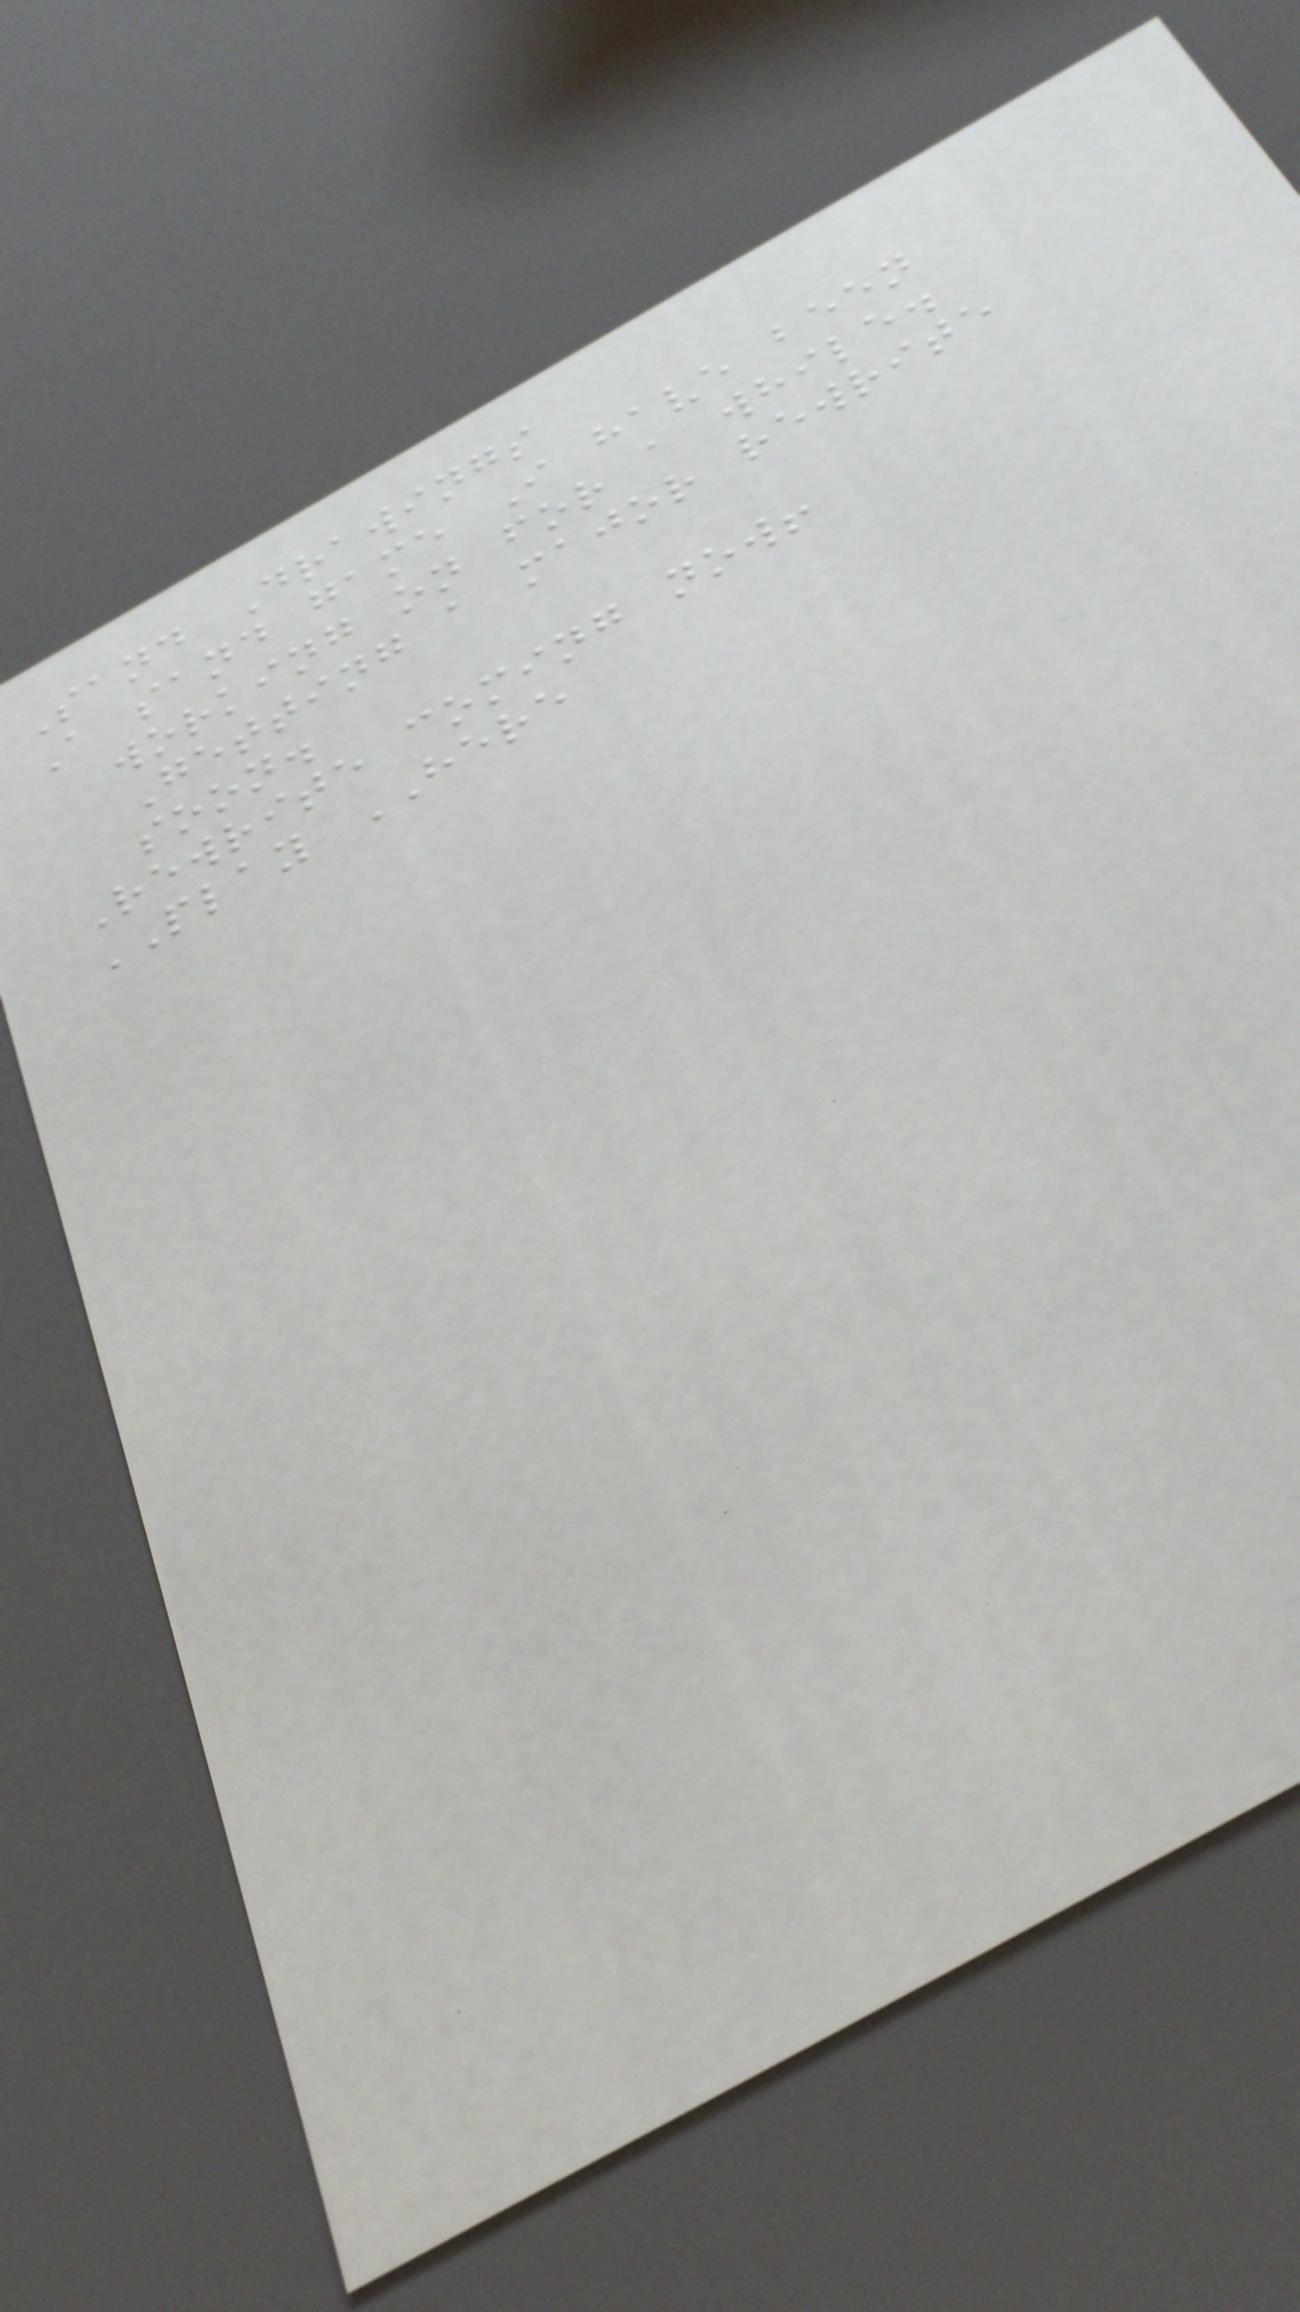Sand Drawings
A sand game I have been
working on for a while.
Getting a major rewrite
soon.
Rewrite coming now!
PLAY HERE
